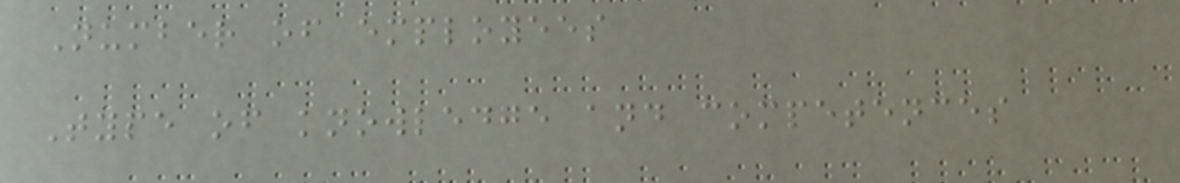Number of employees
Type of knowledge and competences
